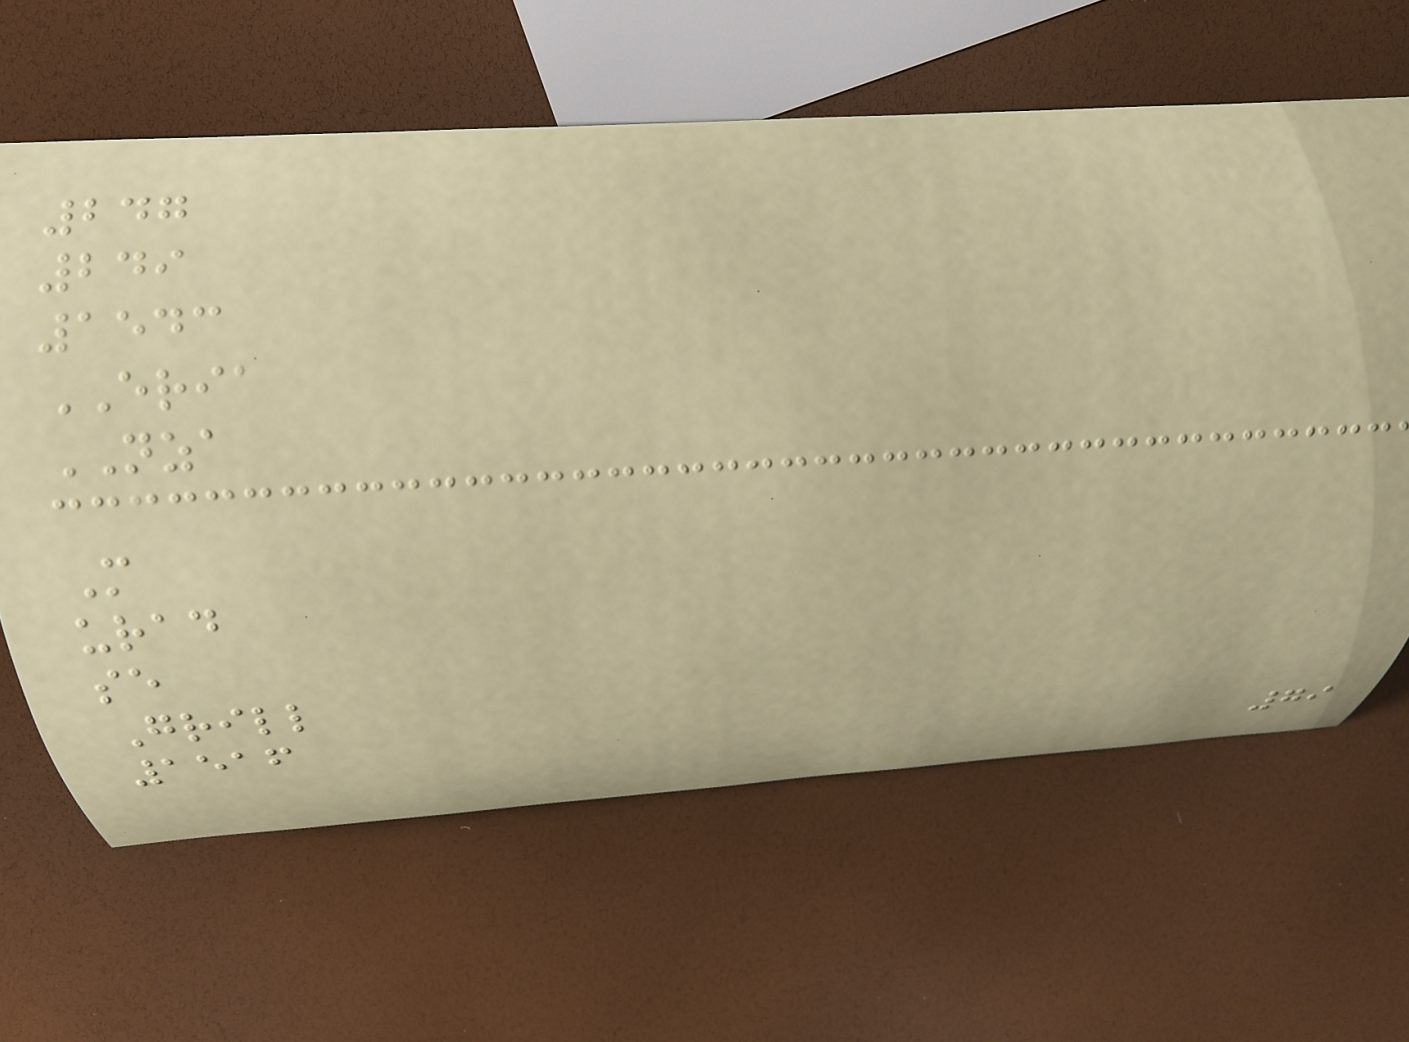247
249
1543
ERIA
NZA
M
urad
se
Grill
1516
79
